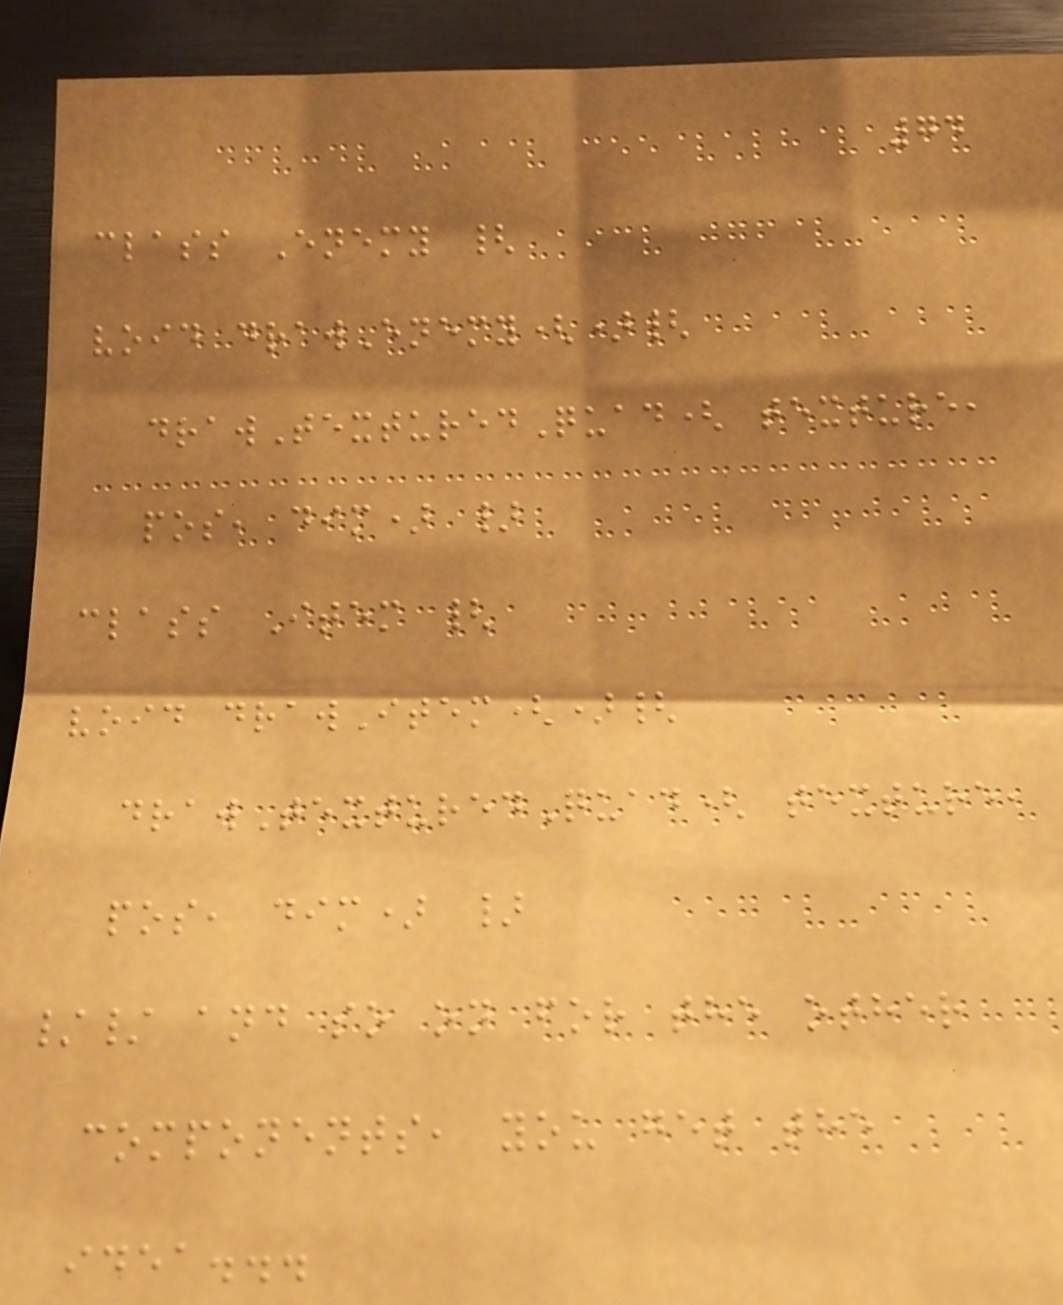74
class Enemy {
void drawEnemy(){
drawTexturedQuad( texture,
pos, dim) }
class Item {
void drawItem(){
drawTexturedQuad( texture,
pos, dim) }
// and so on for the other
components, you get the
idea...
